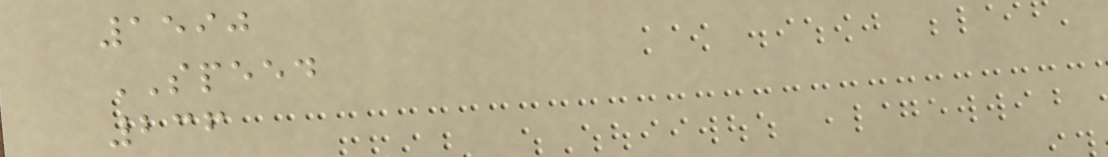1590
SPEED
236
